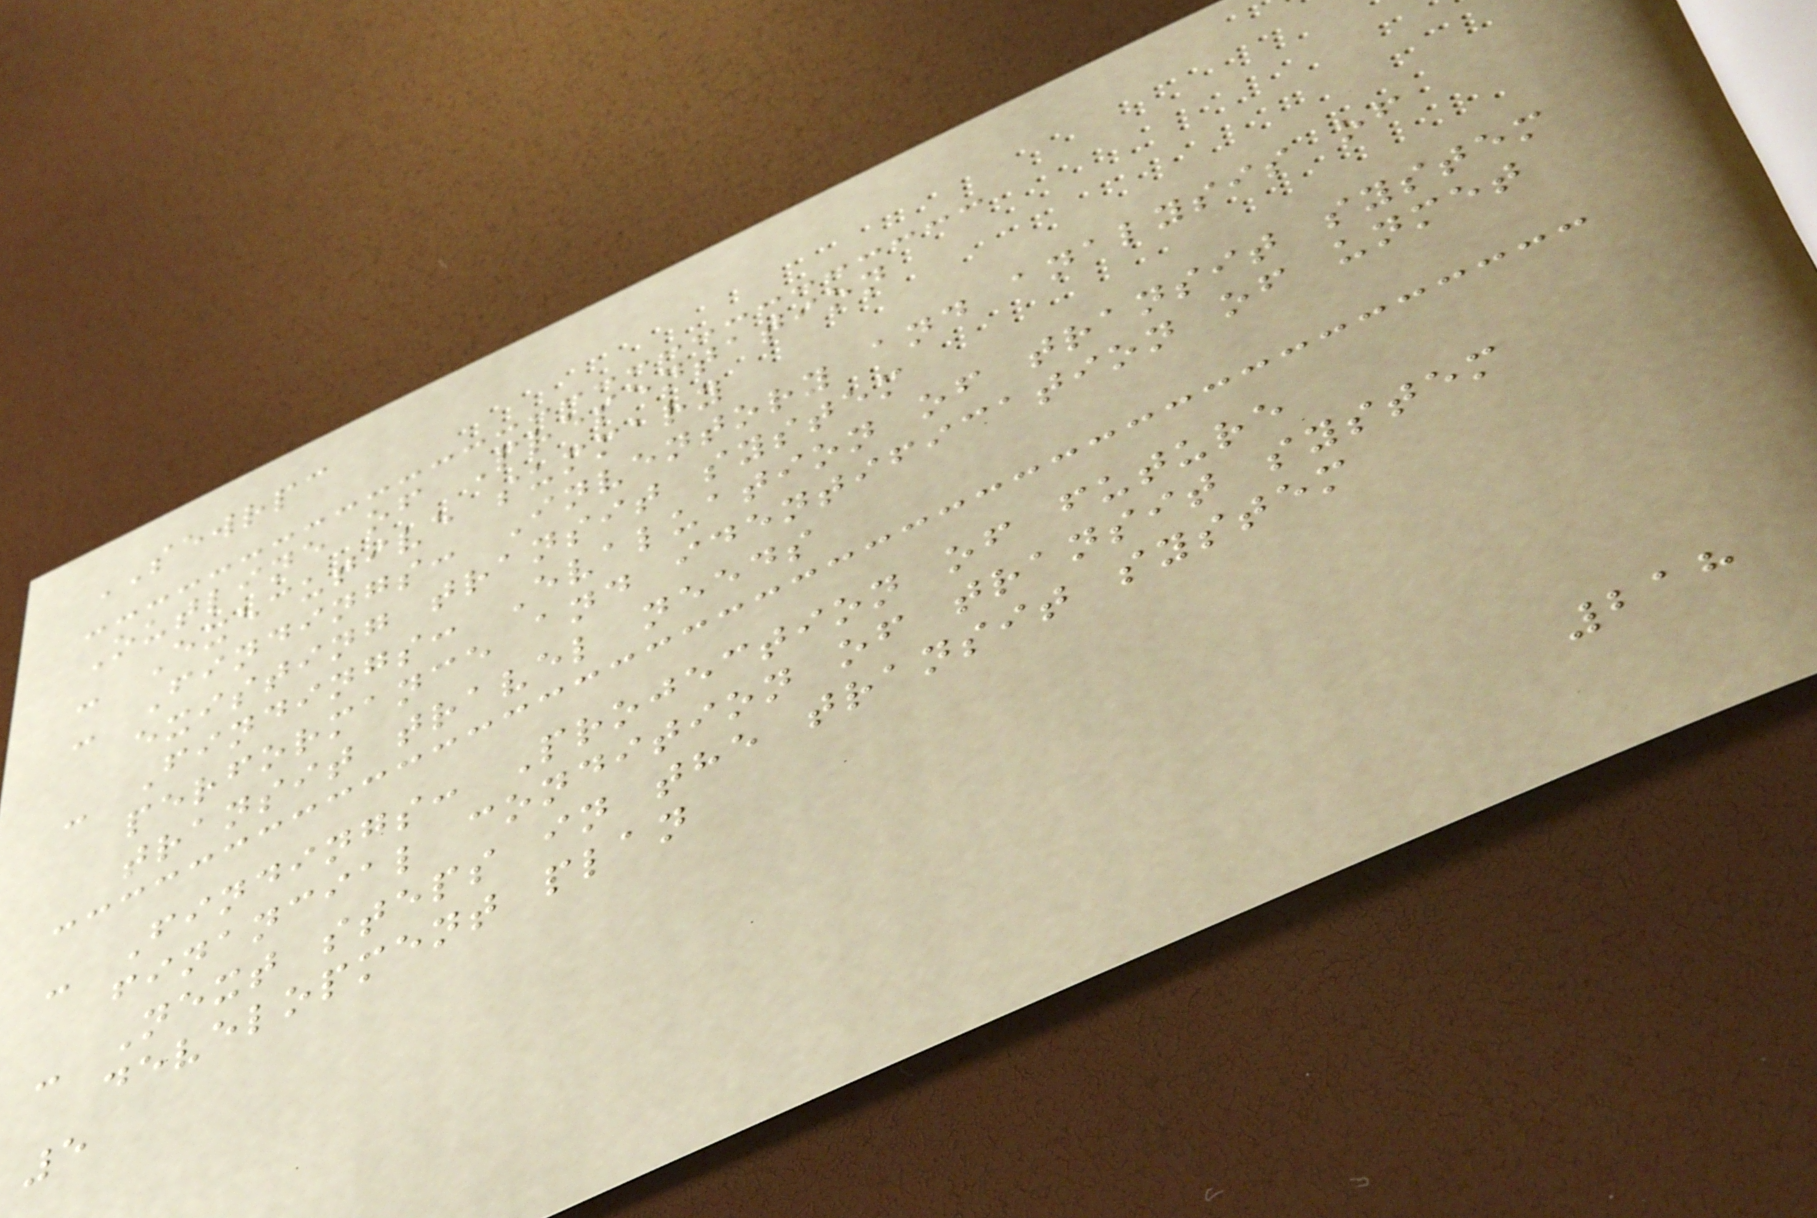SEWRPC
Outline of Presentation
- Executive summary
- Findings: Inventory and analysis of
existing transit system
- Findings: Evaluation of transit system
performance and identification of unmet
transit travel needs
- Findings: Projection of future
financial condition of transit system
- Next steps in the transit system
development plan
5
218
